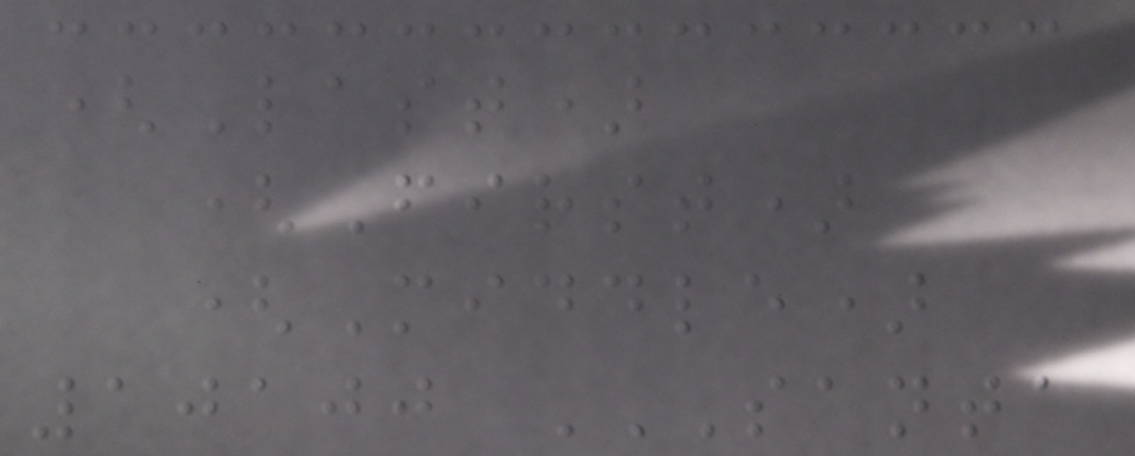(Last)
(First)
(Middle)
10100 SANTA
